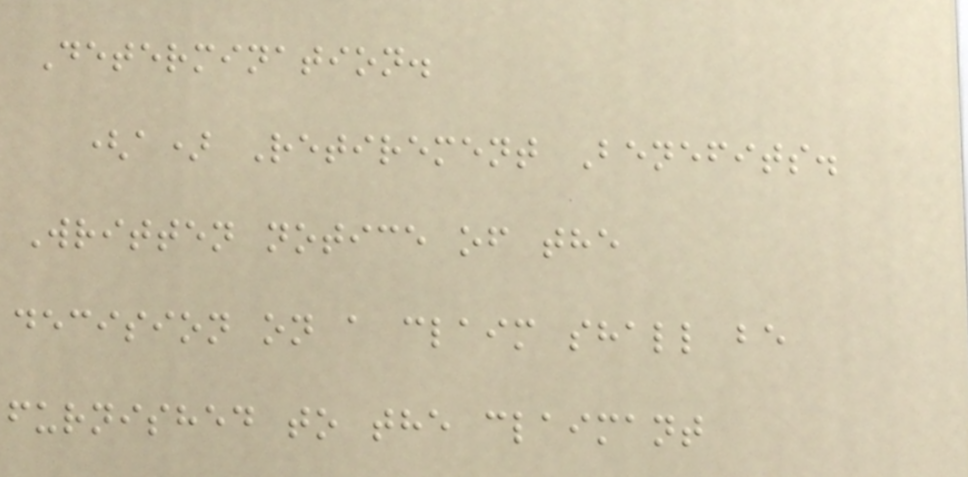Determination.
(a) Retirement Benefits.
Written notice of the
decision on a claim shall be
furnished to the claimant
